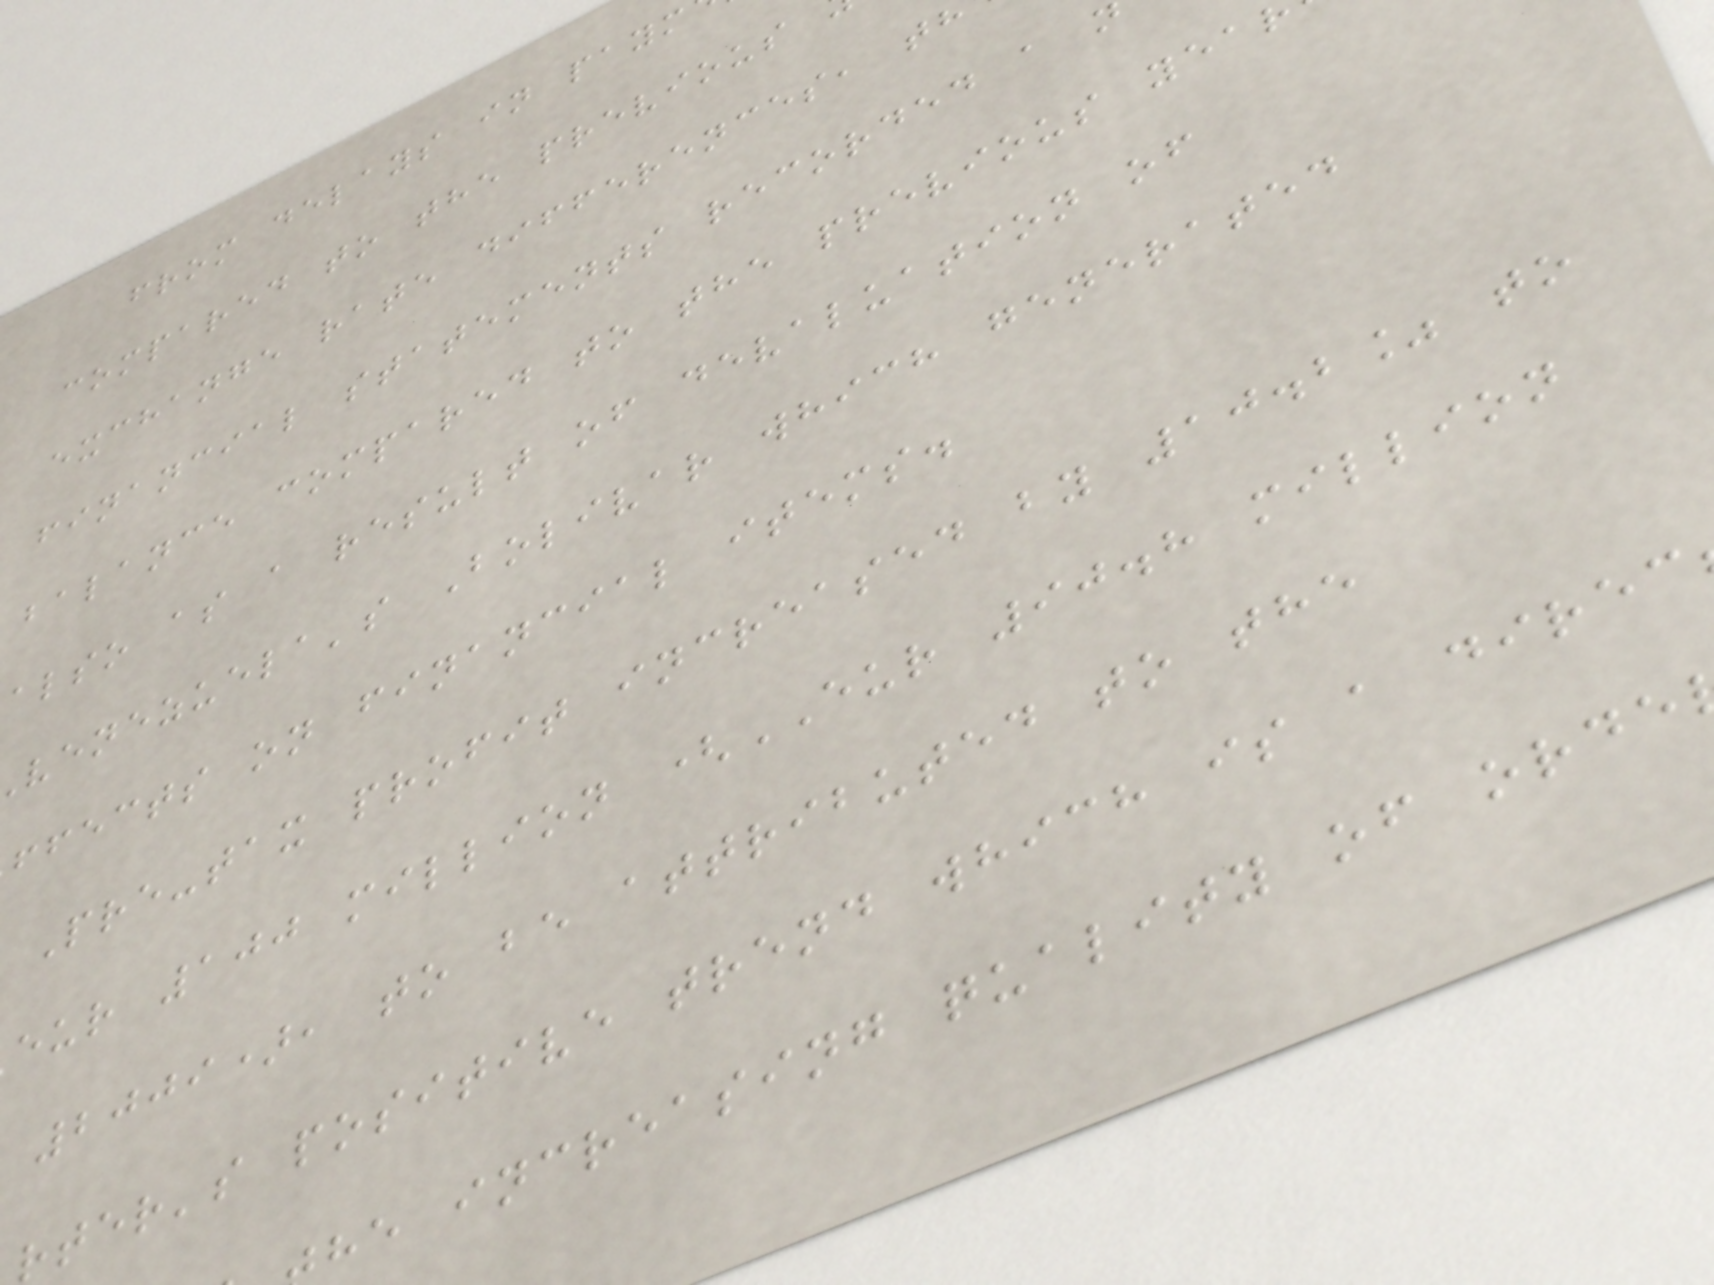from delays in paym
compared to the previous
exchange rate differences, th
financial statements recorded a
balance compared to the previous yea
also as a result of devaluation of
venezuela's Bolivar which generated
ffects on financial items.
Pre-tax profit increased by 10.2% to
eur 100 million (EUR 90.8 million
2009), to be attributed to the
rter's positive trend which is a direc
he increasing quality of orde
